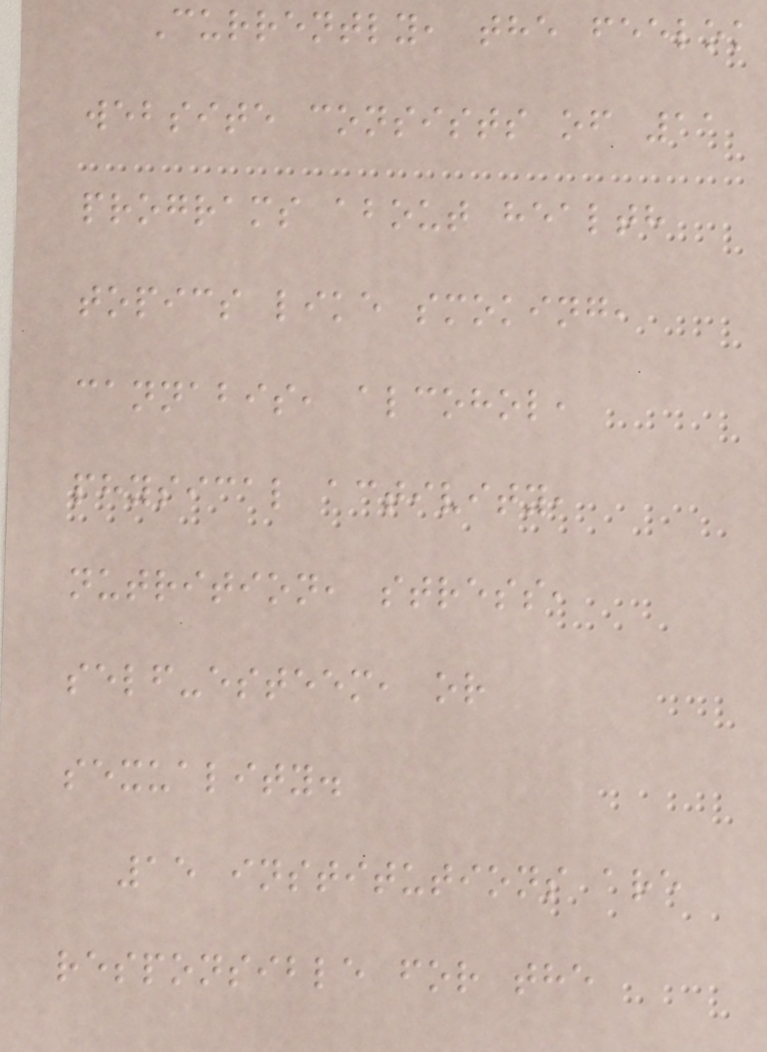Currently, the feelok
website consists of 11
programs about health
topics like smoking,
cannabis, alcohol,
physical activity,
nutrition, stress,
self-esteem, or
sexuality.
15 institutions are
responsible for the
